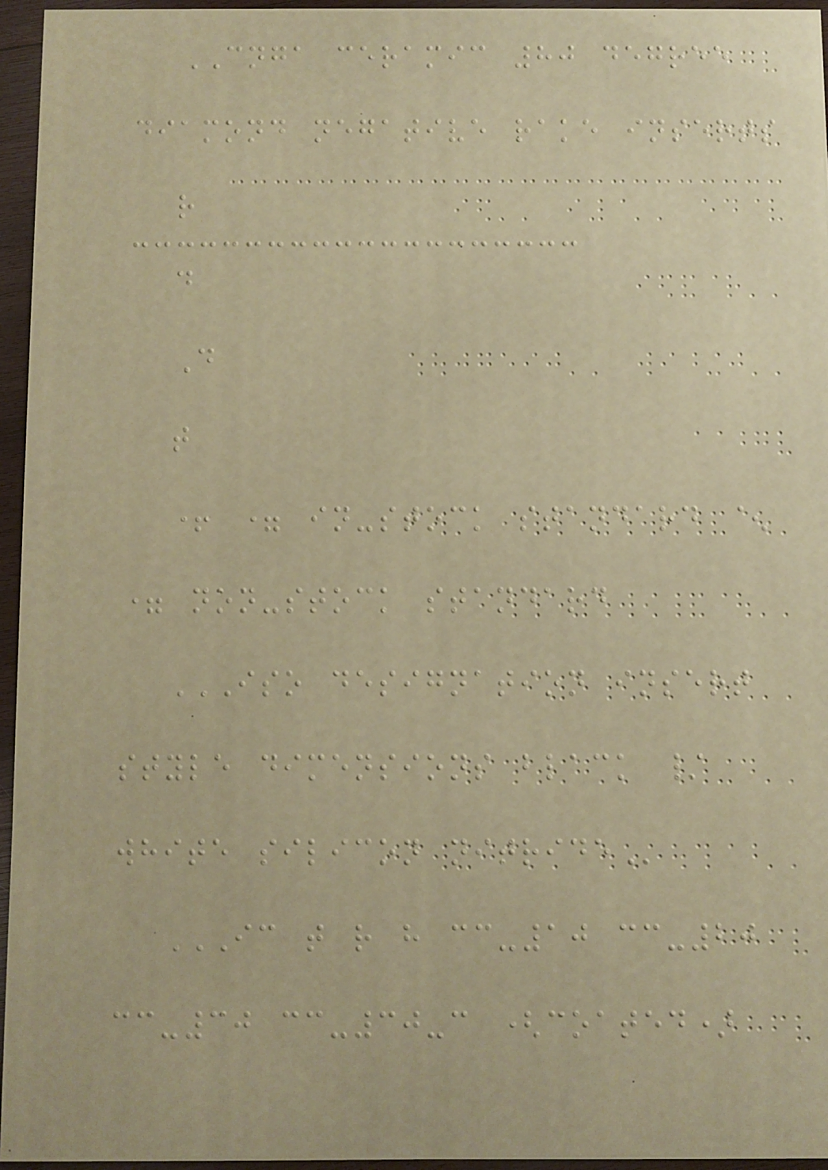CNGA ceramic 80 degree
diamond negative rake inserts
r
d
D
t
+ = in-stock standard ^
= non-stock standard
ISO DESIGNATION INSERT
STYLE DIMENSIONS BLACK /
WHITE SILICON NITRIDE
IC T R H CC-10 CC-20
CC-30 CC-30-C (COATED)
